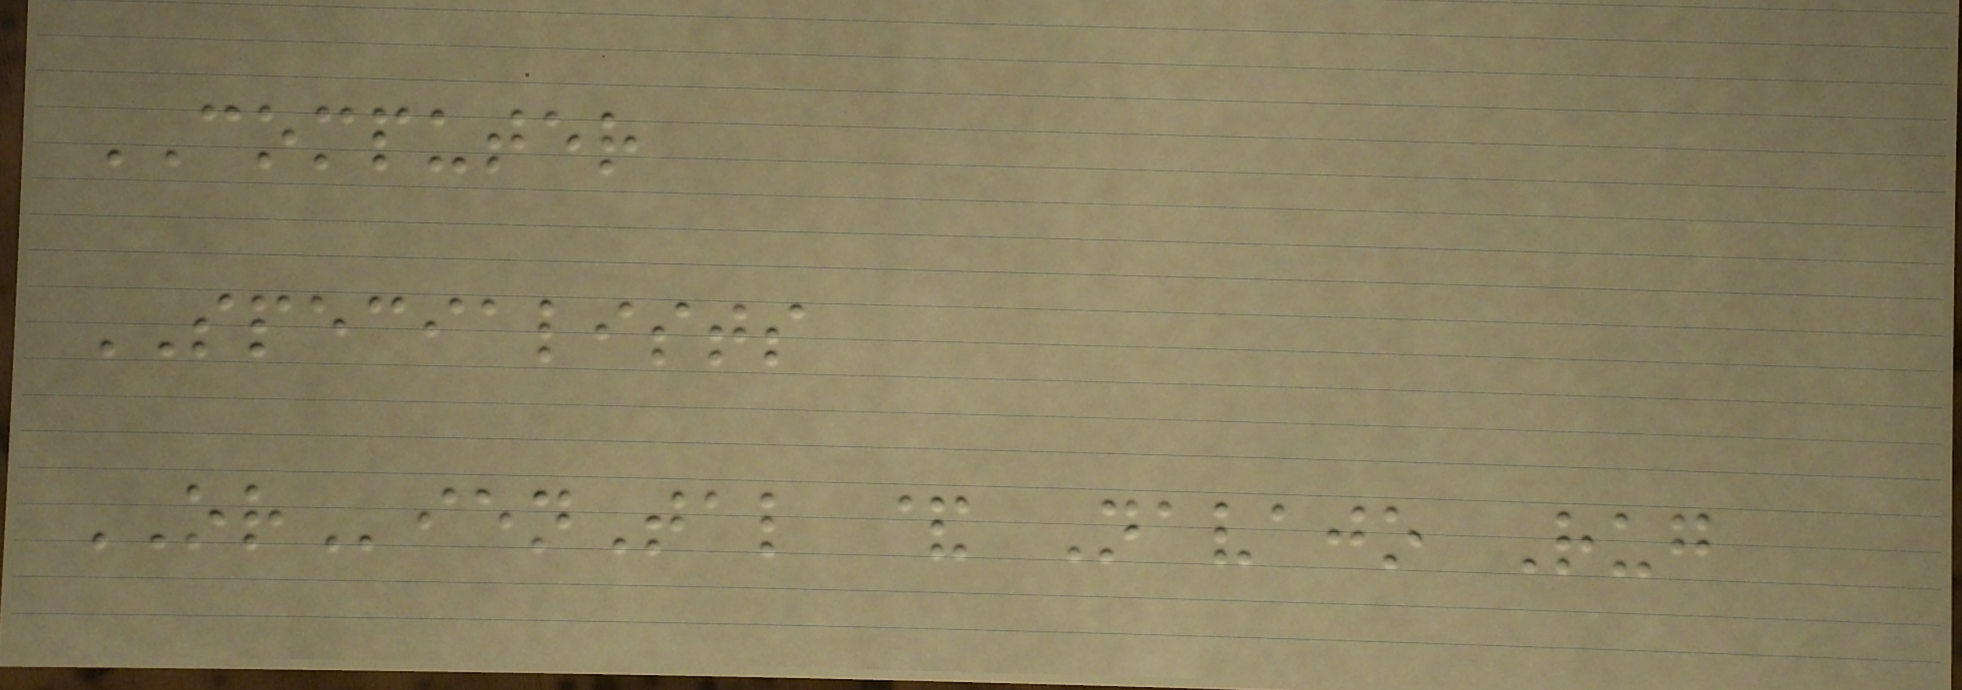COMPUTER
SPECIALISTS
ORienTal & Navajo Rug
